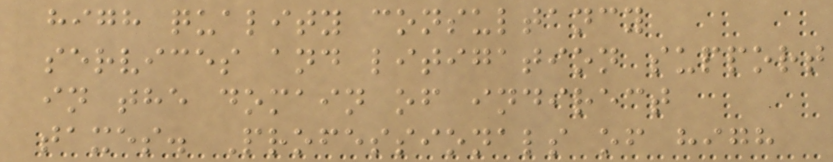high quality consultancy
services and litigation support
in the domain of indirect
taxes. Professionals of high
